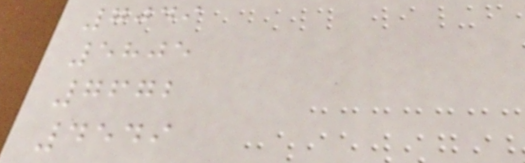7049
5805
7672
4549
